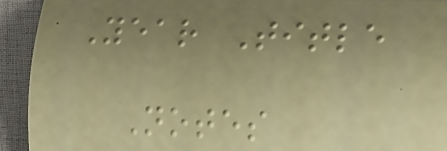Year Title
Notes
